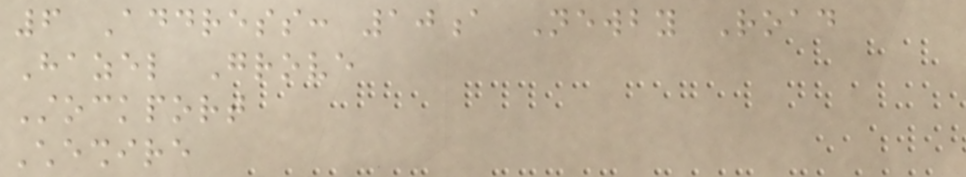6 Address: 10a Newby Road
Hazel Grove
Stockport
Cheshire
